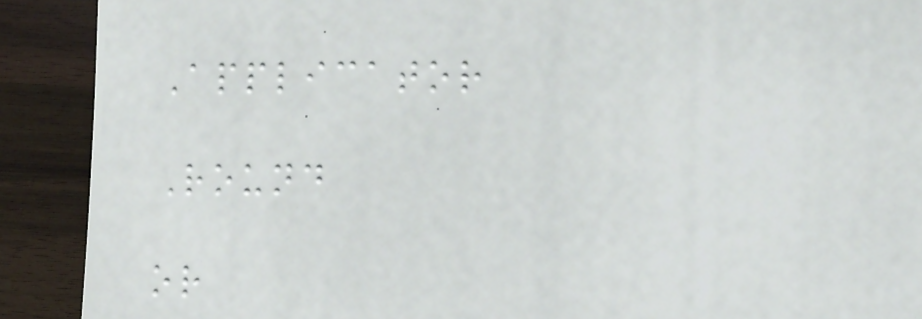Applicator
Round
or
